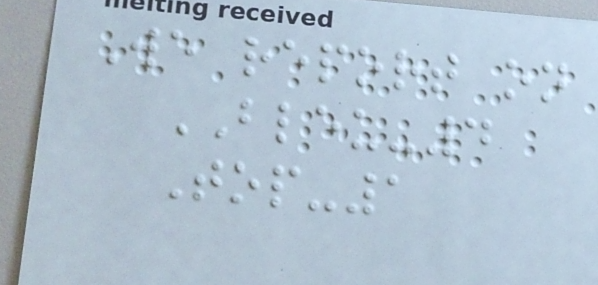We report on
BLEU-4
Top-1
